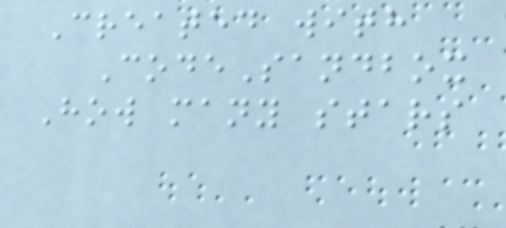Created with
CodeSandbox
How many stars
